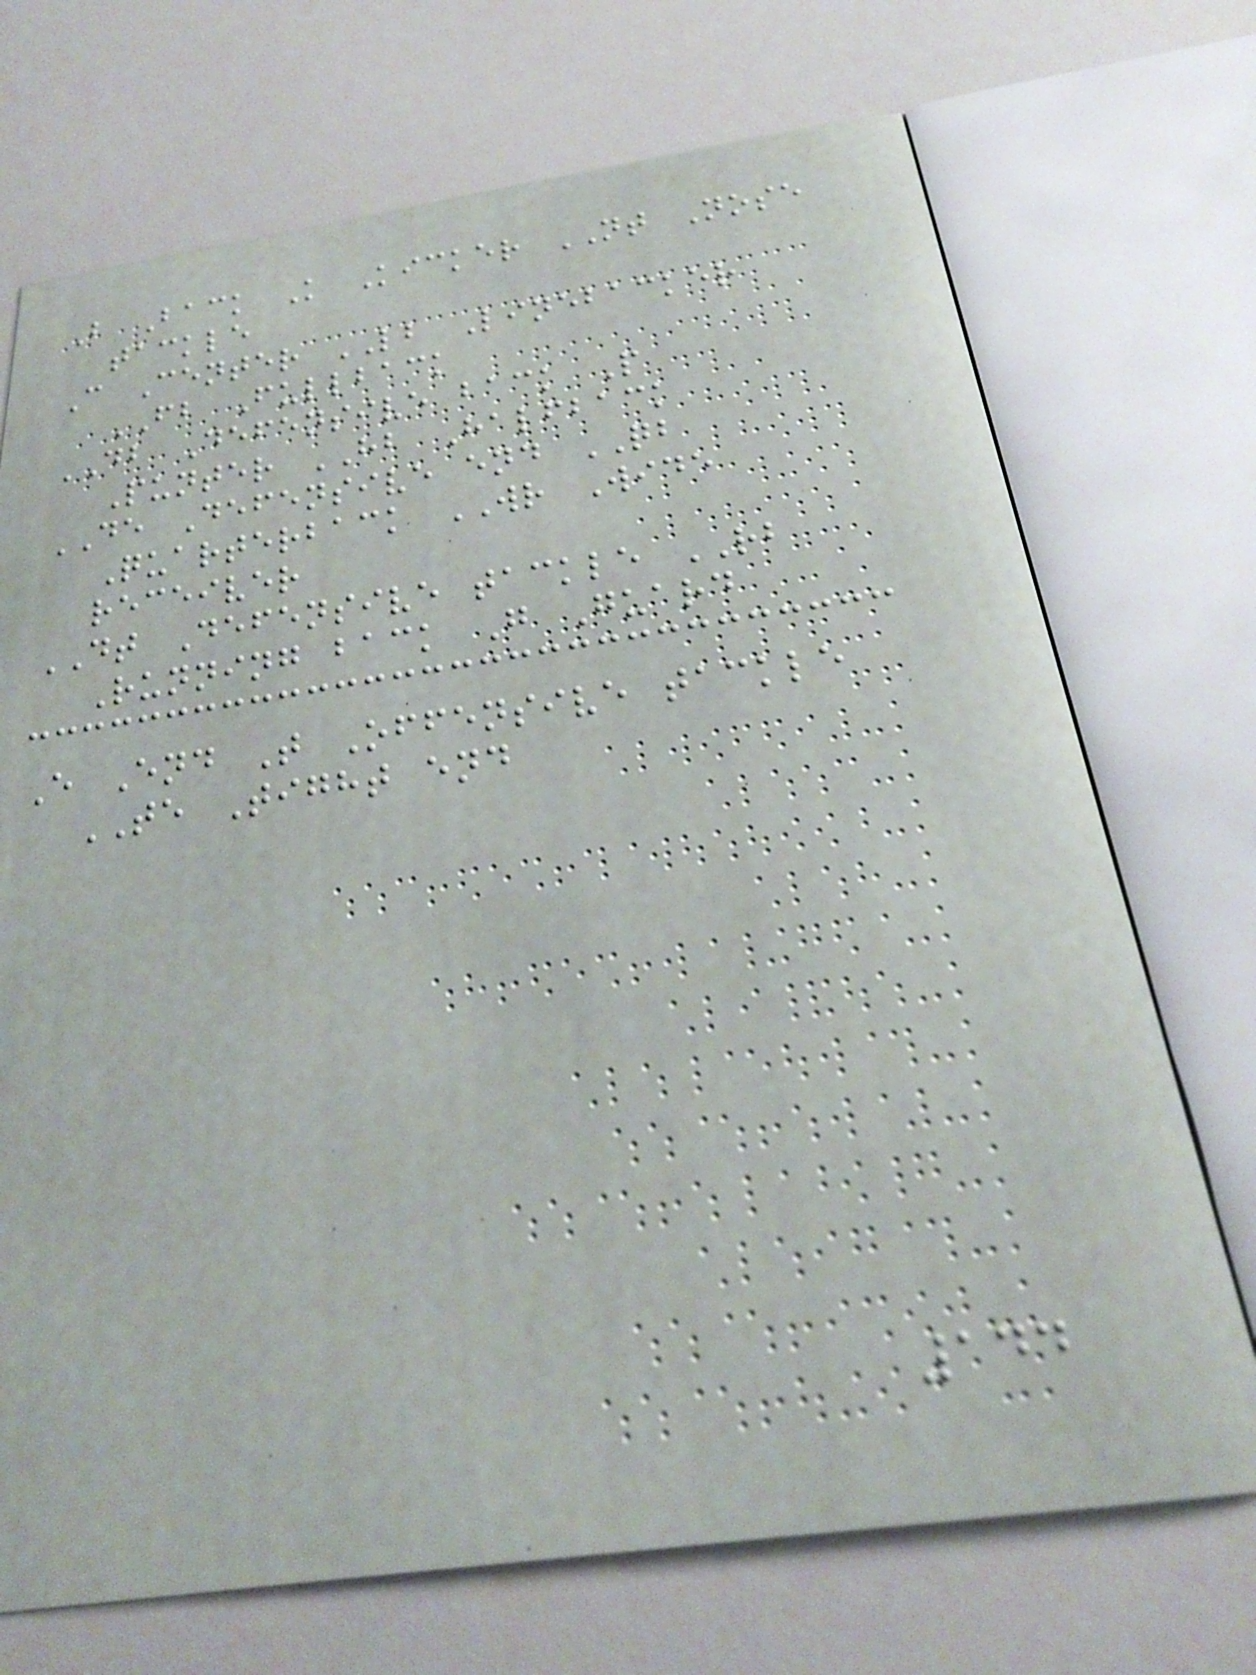B Back K Kicker NT Nose
tackle
C Center LB Linebacker
FB Fullback
DB Defensive back P
Punter HB Halfback
DE Defensive end QB
Quarterback WR Wide
receiver
DT Defensive tackle RB
Running back G Guard
E End T Offensive tackle
TE Tight end
144
